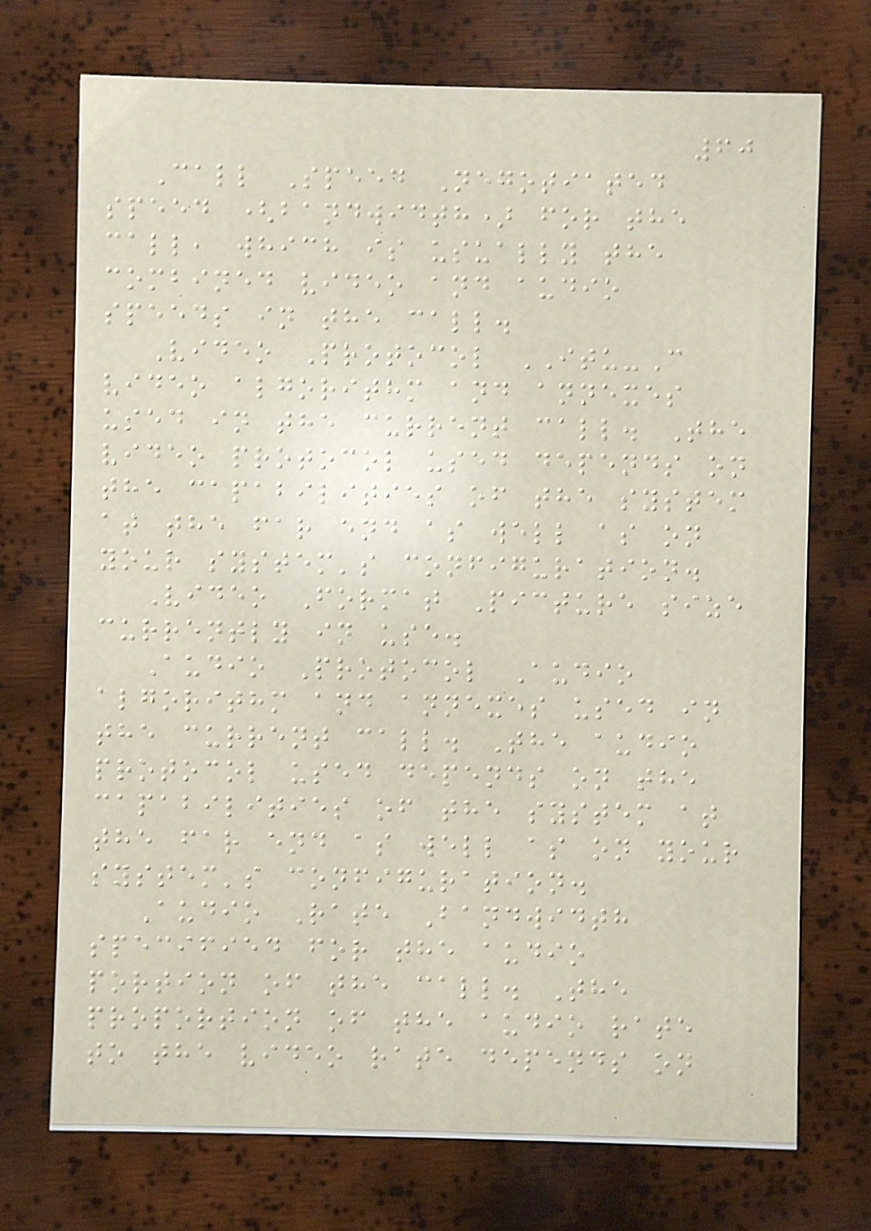60
Call Speed Negotiated
speed (bandwidth) for the
call, which is usually the
combined video and audio
speeds in the call.
Video Protocol ITU-C
video algorithm and annexes
used in the current call. The
video protocol used depends on
the capabilities of the system
at the far end as well as on
your system's configuration.
Video Format Picture size
currently in use.
Audio Protocol Audio
algorithm and annexes used in
the current call. The audio
protocol used depends on the
capabilities of the system at
the far end as well as on your
system's configuration.
Audio Rate Bandwidth
specified for the audio
portion of the call. The
proportion of the audio rate
to the video rate depends on
